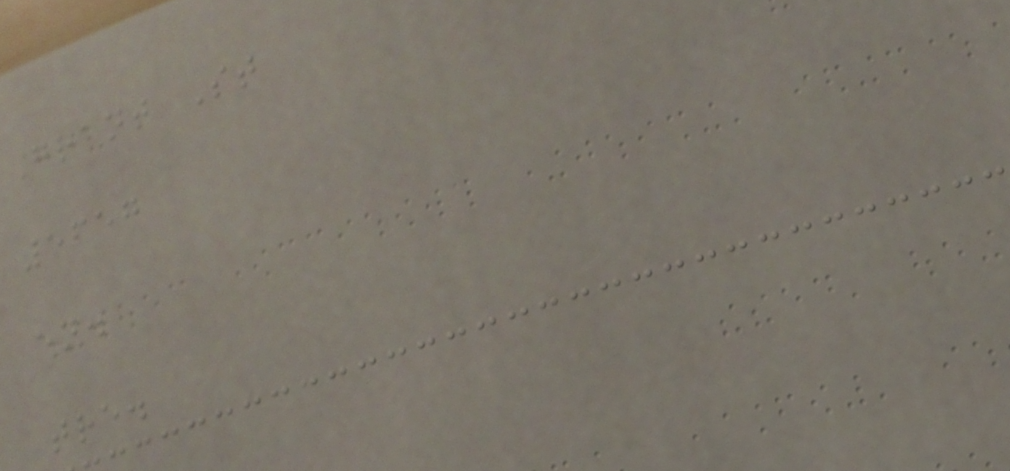Grant St
5657
en.
tre.
